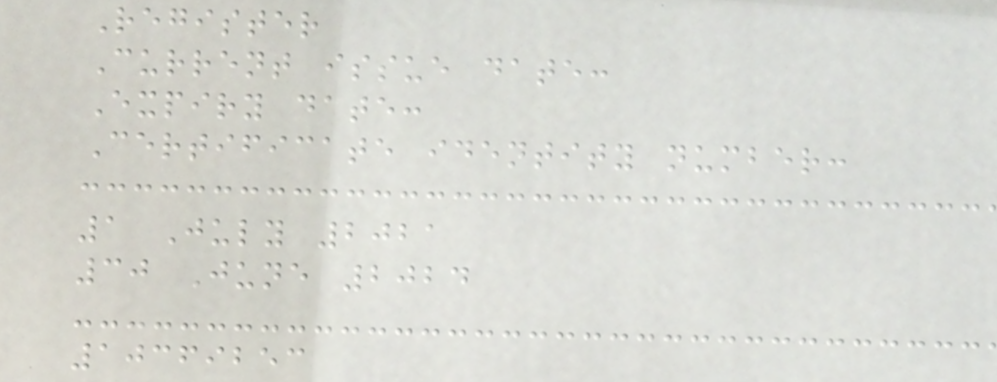Register
Current issue date:
Expiry date:
Certificate identity number:
1 July 2021
30 June 2024
10369253
